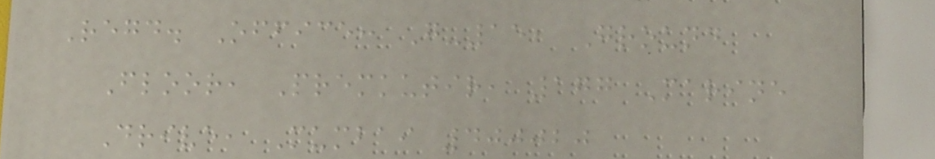Regd. Office: G-15, Ground
Floor, Premkutir, 177 Marine
Drive, Mumbai 400020
